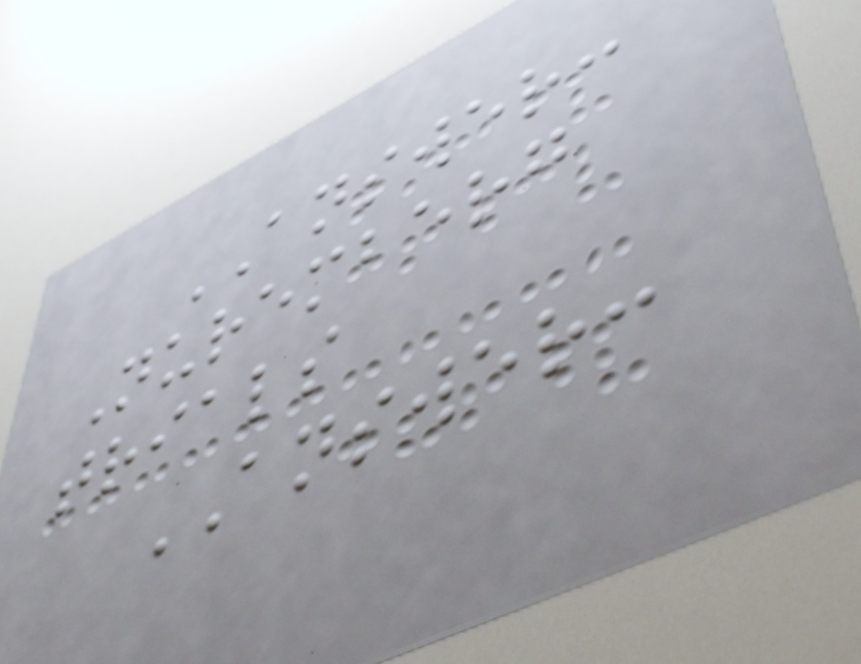ANSWER:
Nuremberg
trials
ANSWER:
